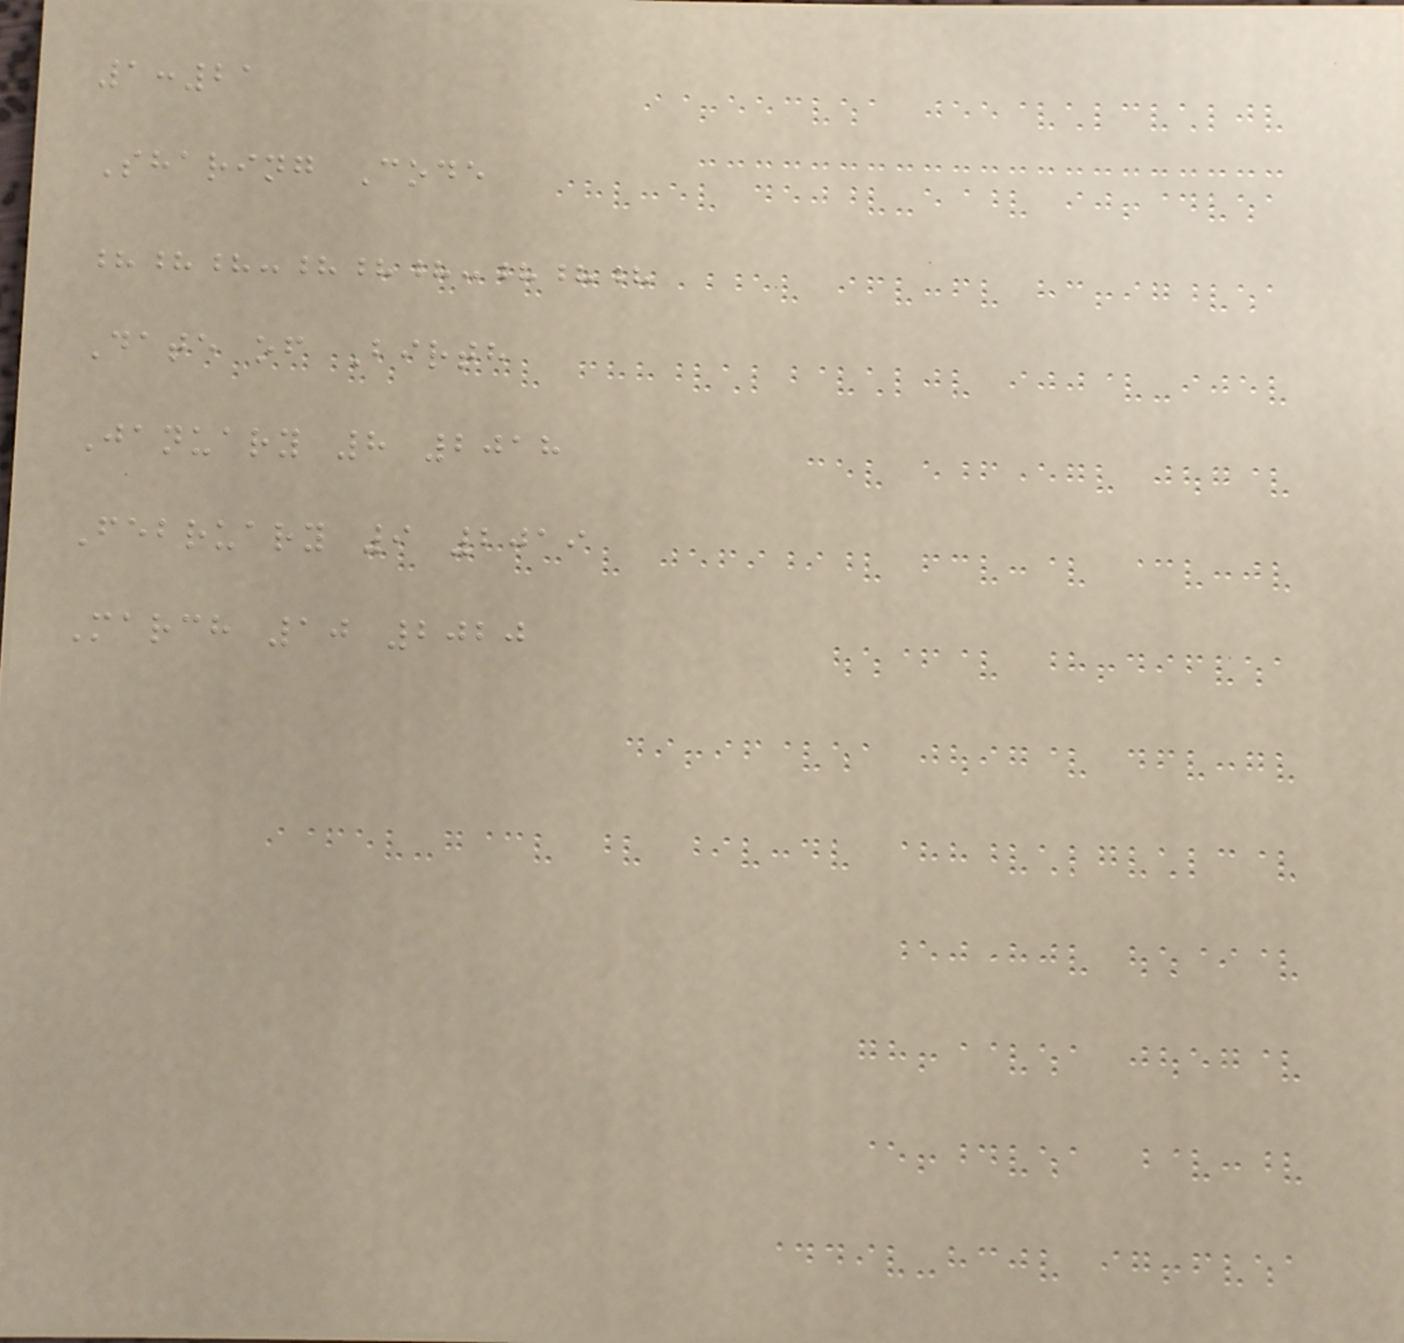1:21
Sharing Code
???-???-???
Date of Birth
January 8 2018
February 9 2019
March 10 2020
